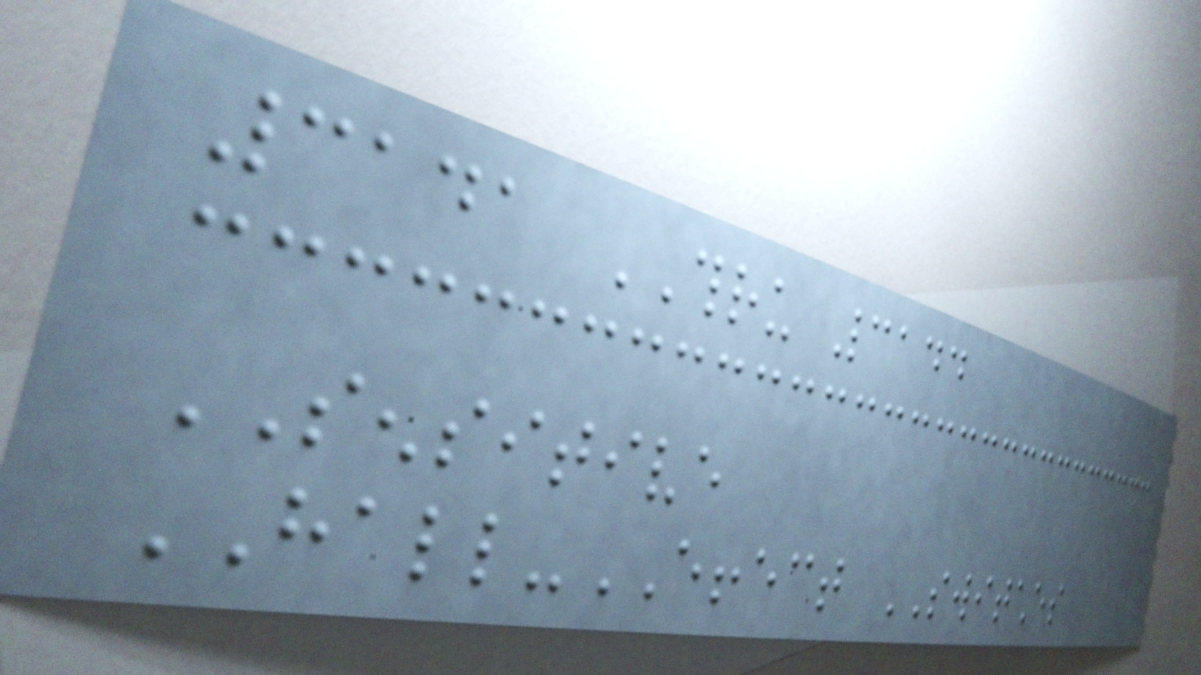3141 THRU 3144
SENSITIVE
HALL-EFFECT SWITCHES
